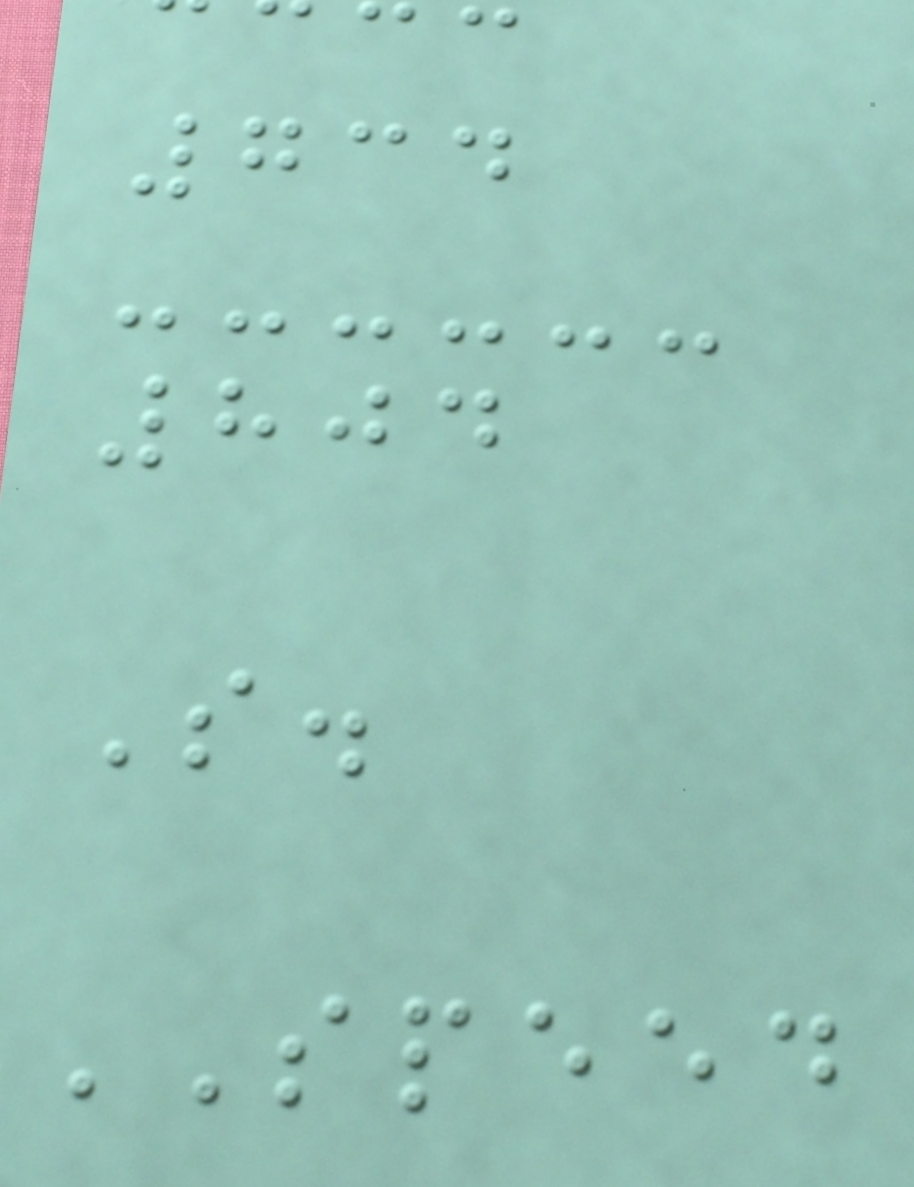734
804
S.
SPEED
